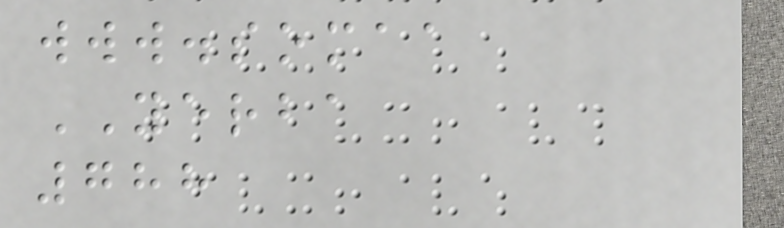www.somaa
YERBA
788
